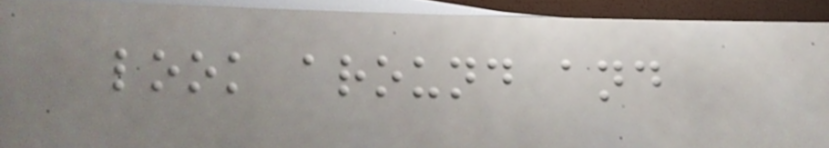look around and
